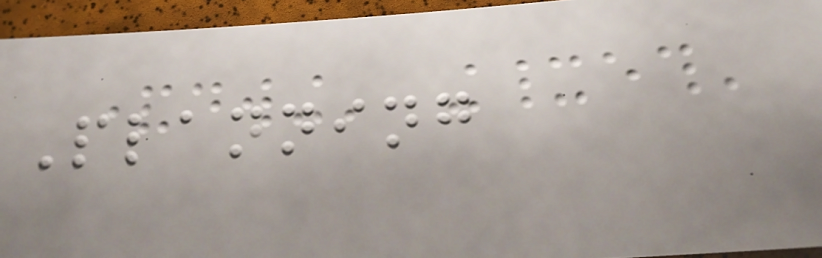Planning
